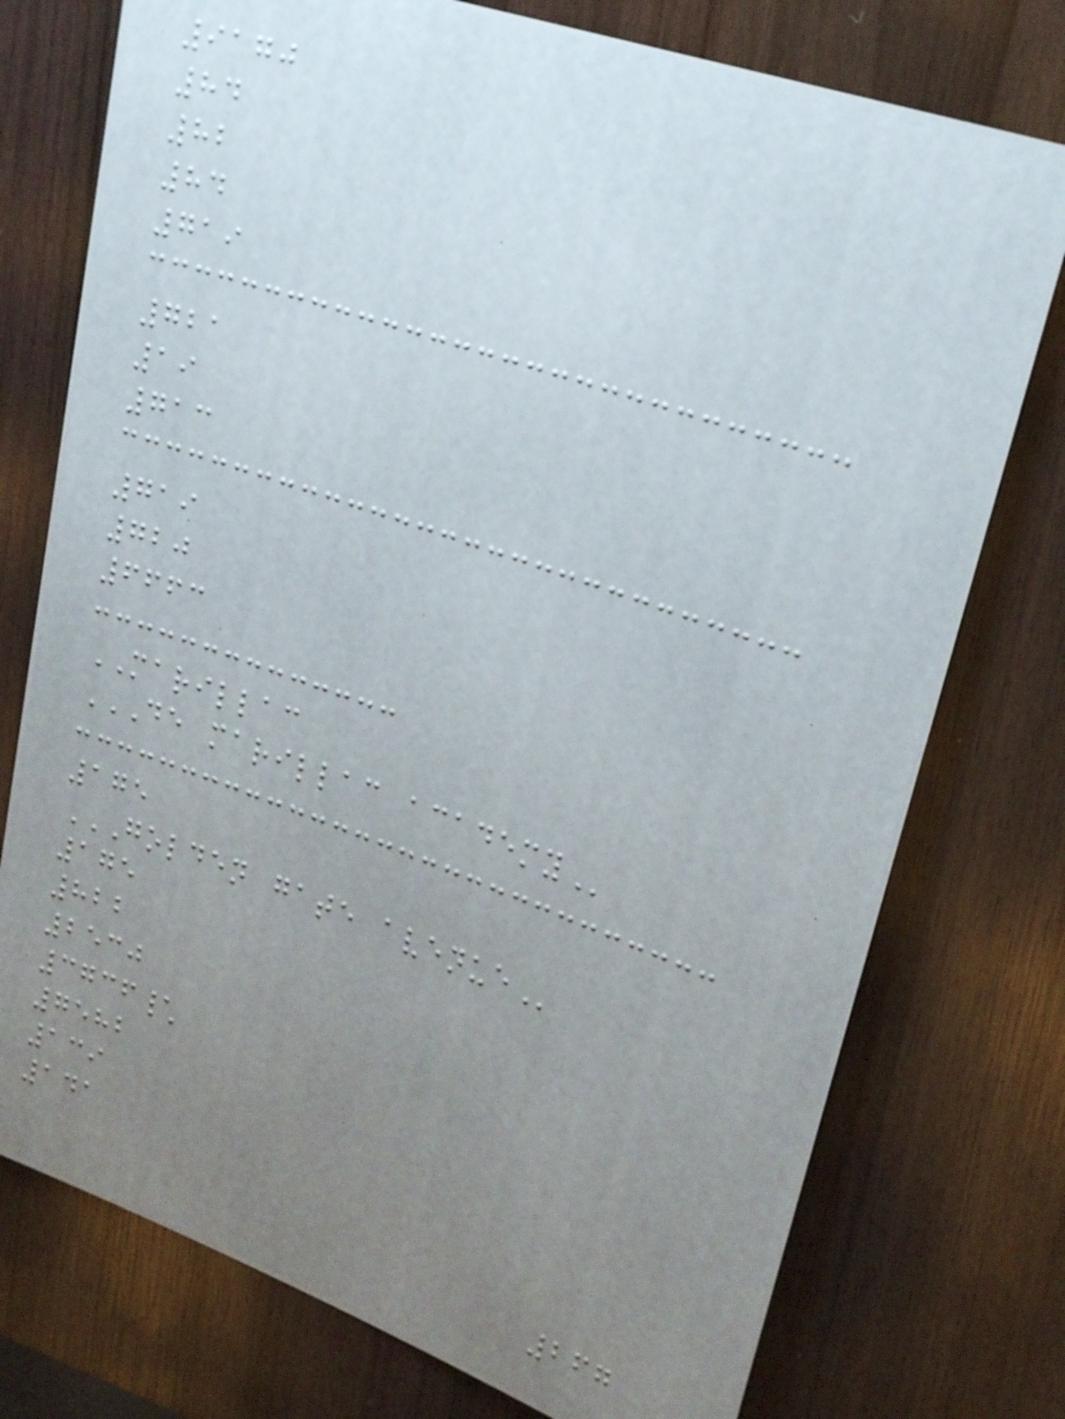9170
84
82
84
719
721
19
713
719
720
6663
MARILLAC
DE MARILLAC ACADEMY
175
GOLDEN GATE AVENUE
175
822
2530
3736\
7582
139
141
267
